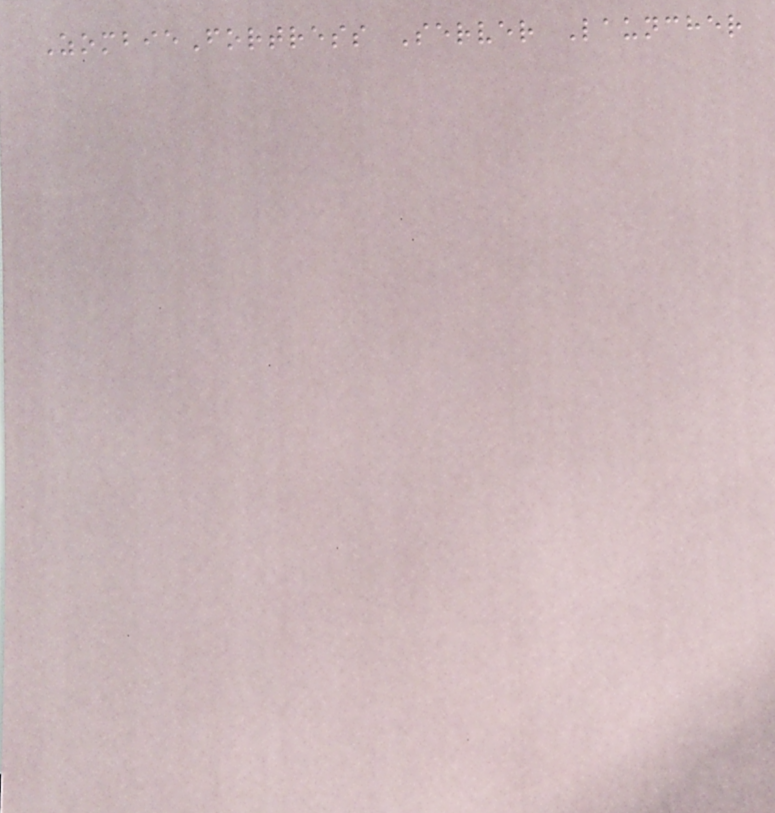ZombieFortress Server Launcher
